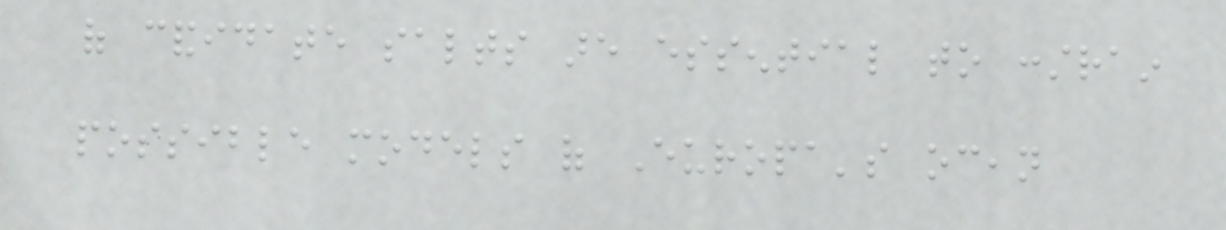of candidate salts are essential to constrain
possible models of Europa's ocean
